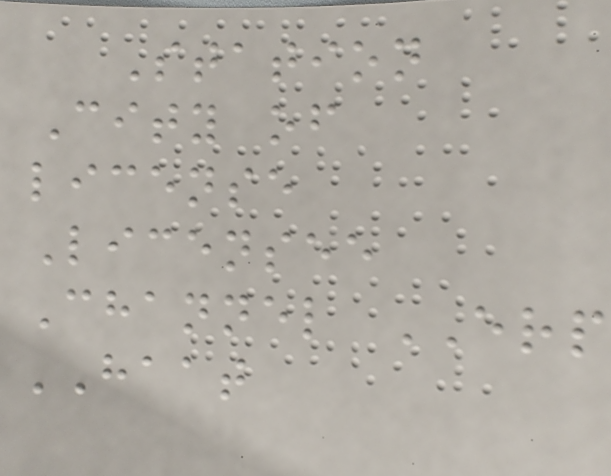Station
City of
license
Licensee
Channel ERP
HAAT
